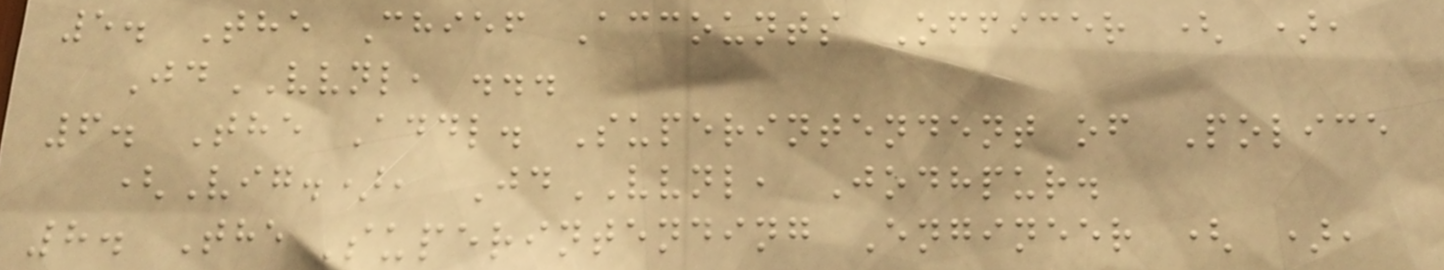5. The Chief Accounts Officer ( ),
JdVVNL, ...
6. The Addl. Superintendent of Police
(Vig.), JdVVNL, Jodhpur.
8. The Superintending Engineer ( ),
